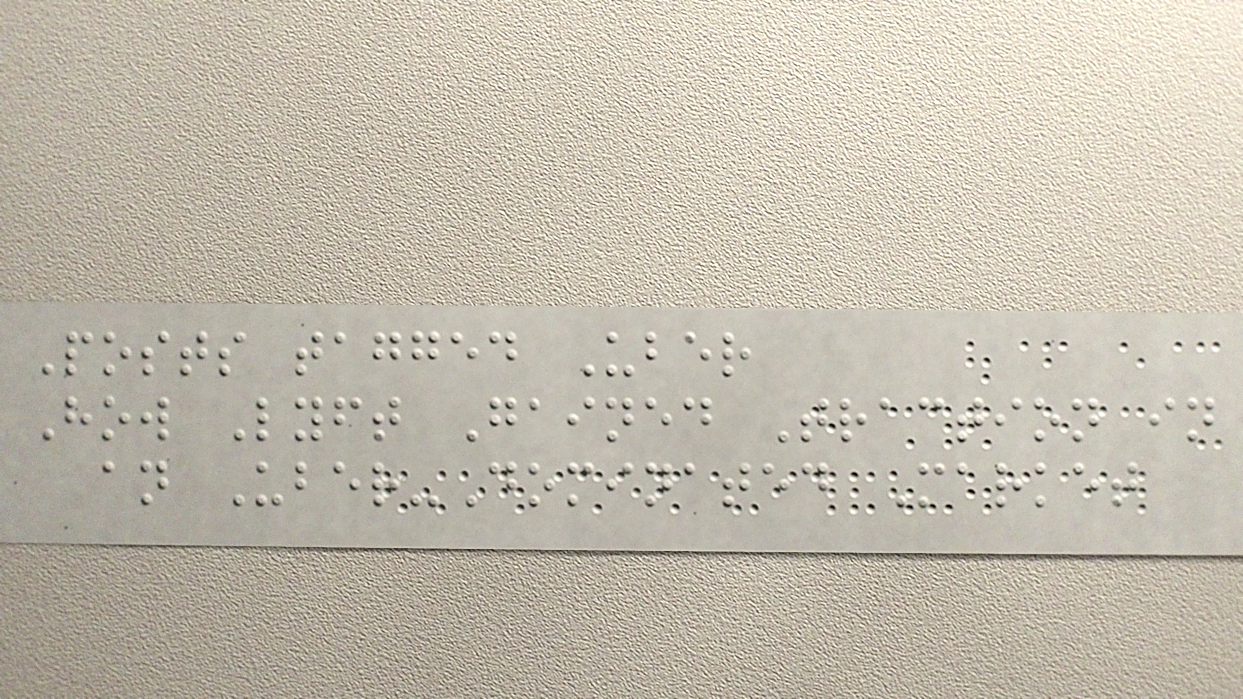Posts tagged Uber
How Lyft Gained Traction in
an Uber-Dominated Market
